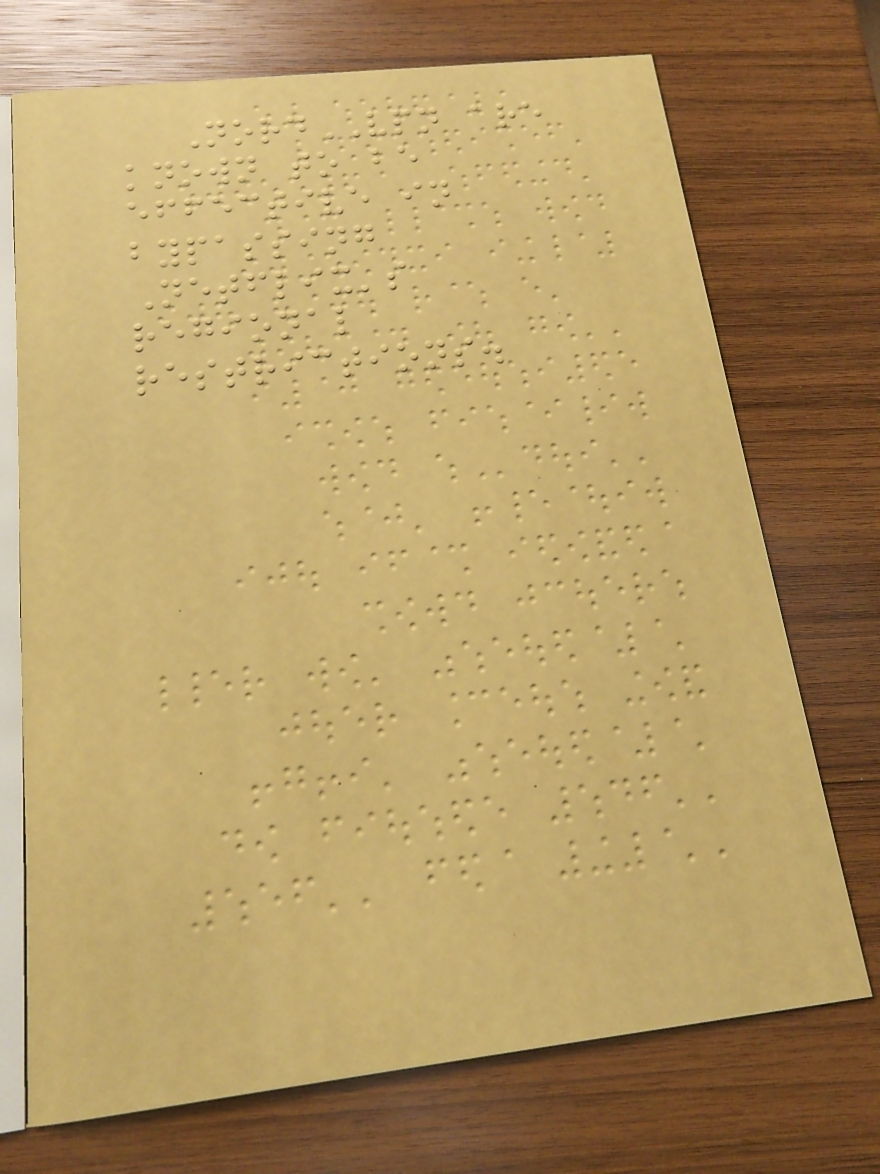NordVPN are
known to be
effective in
bypassing
Netflix's
regional
restrictions.
